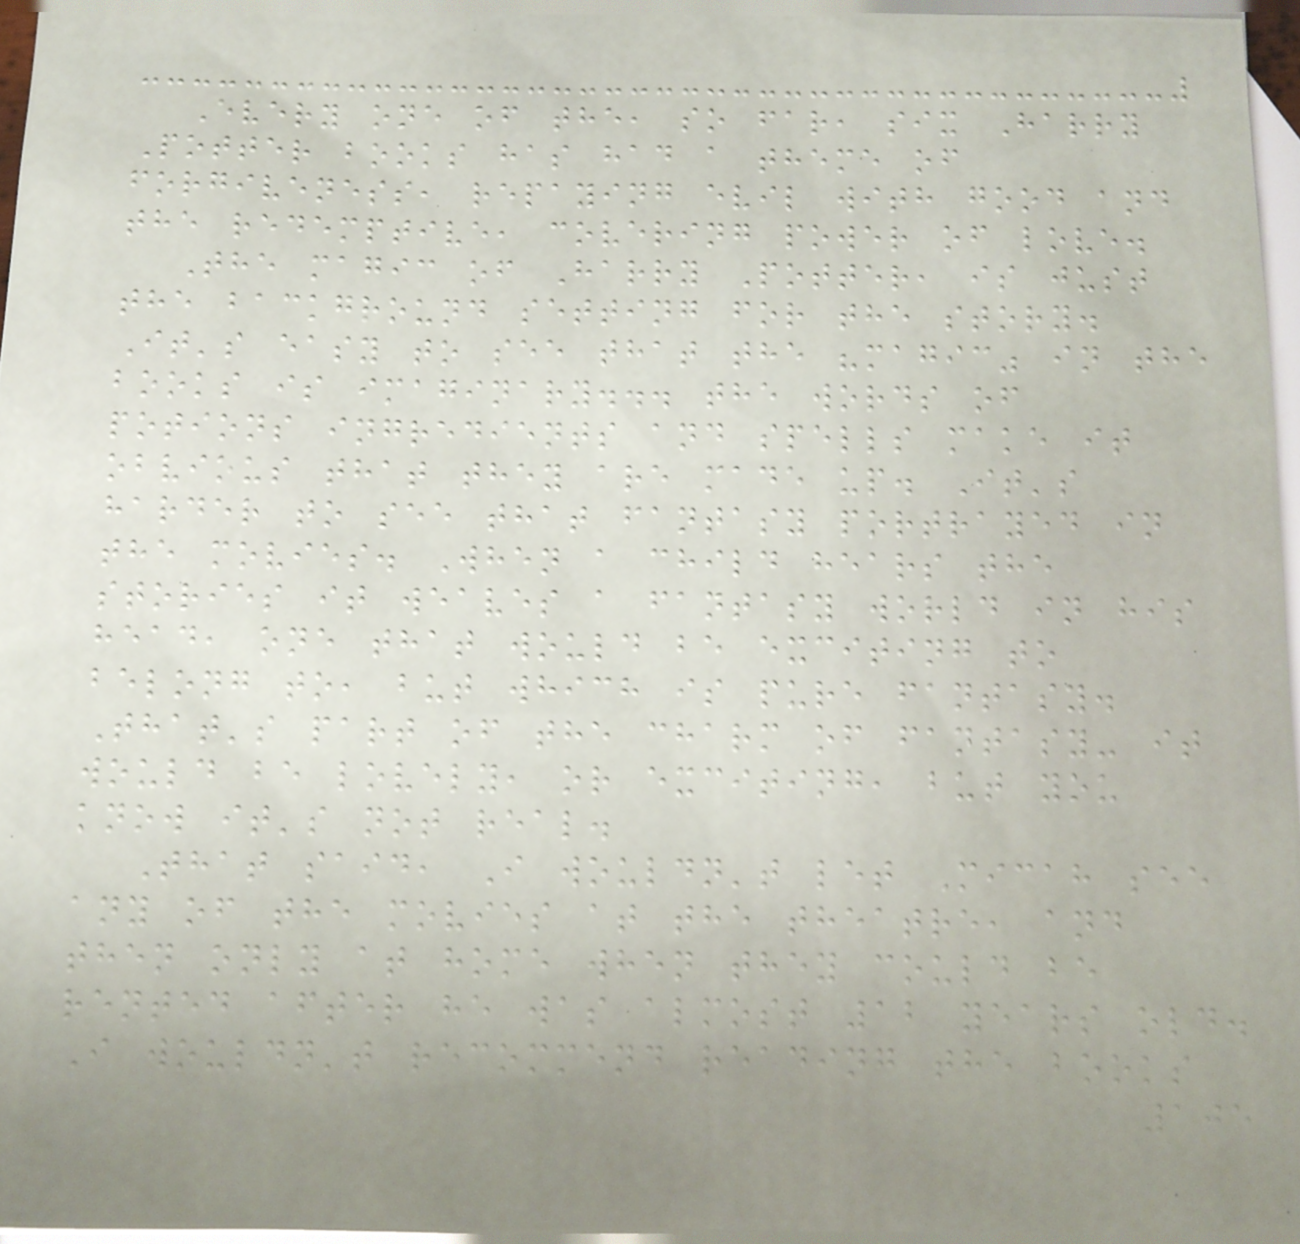Every one of the, so far, six Harry
Potter books has had a theme of
forgiveness, repaying evil with good and
the redemptive, covering power of love.
The magic of Harry Potter, is just
the background setting for the story.
It's easy to see that the "magic" in the
books is imaginary... the words of
potions ingredients and spells make it
obvious that they are made up. It's
harder to see that fantasy portrayed in
the movies. When a child hears the
stories it weaves a fantasy world in his
head, one that would be exciting to
belong to, but which is pure fantasy.
That's part of the charm of fantasy- it
would be lovely, or exciting, but you
know it's not real.
That said, I wouldn't let Micah see
any of the movies at the theatre, and
then only at home when they could be
rented after he was almost 12 years old.
I wouldn't recommend reading the books
105
